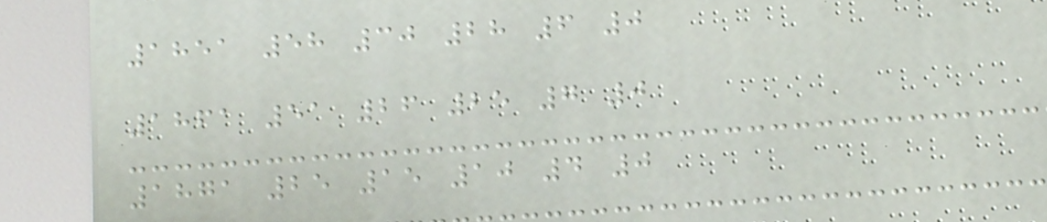1851 58 30 28 6 0
1861 51 26 25 7 0
1871 25 15 10 4 0
